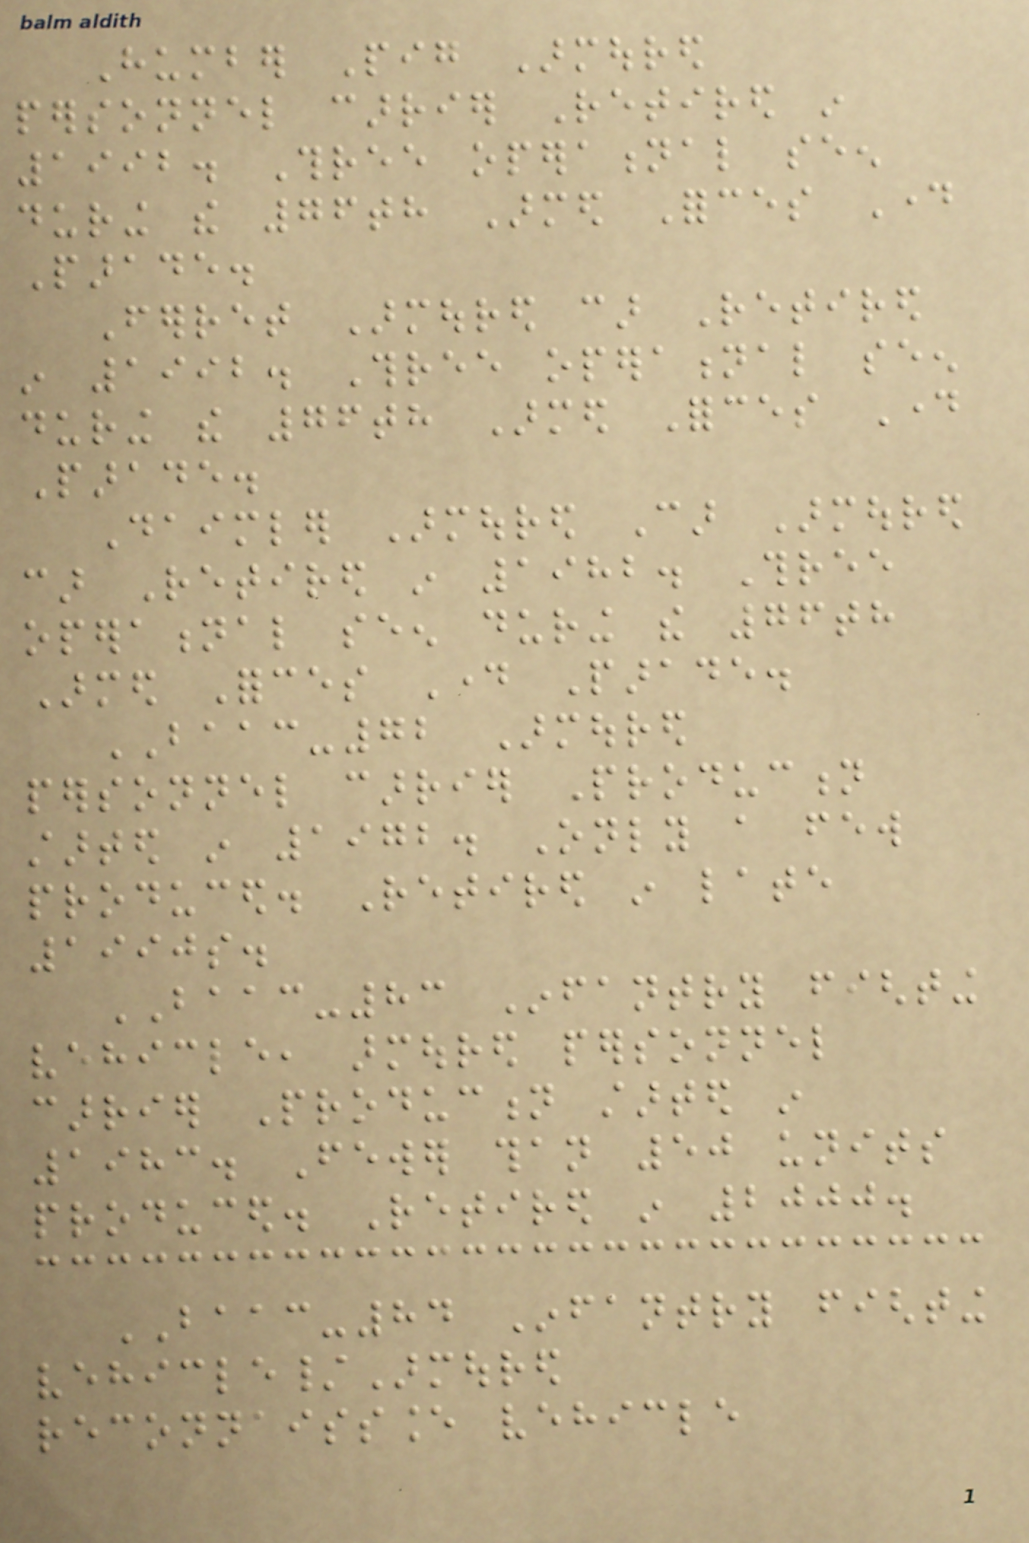Humber Pig Armoured
personnel carrier Retired in
1992. Three operational seen
during the 76th Armed Forces Day
Parade.
Ferret Armoured car Retired
in 1992. Three operational seen
during the 76th Armed Forces Day
Parade.
Daimler Armoured Car Armoured
car Retired in 1982. Three
operational seen during the 76th
Armed Forces Day Parade.
BAAC-72 Armoured
personnel carrier Production
started in 1972. Only a few
produced. Retired in late
1990s.
BAAC-83 Infantry fighting
vehicle, armoured personnel
carrier Production started in
1983. Fewer than 50 units
produced. Retired in 2000.
BAAC-84 Infantry fighting
vehicle/Armoured
reconnaissance vehicle
